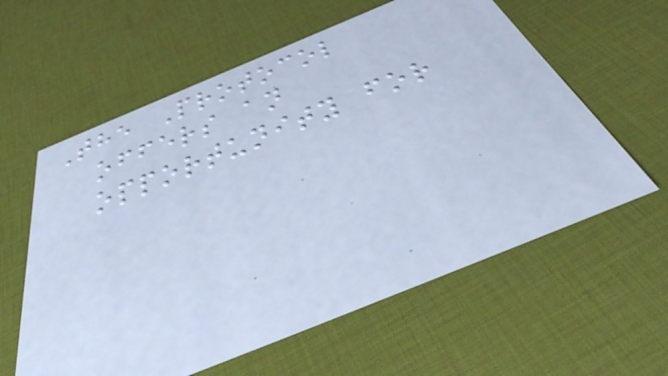The Protocol
offers an
opportunity for
